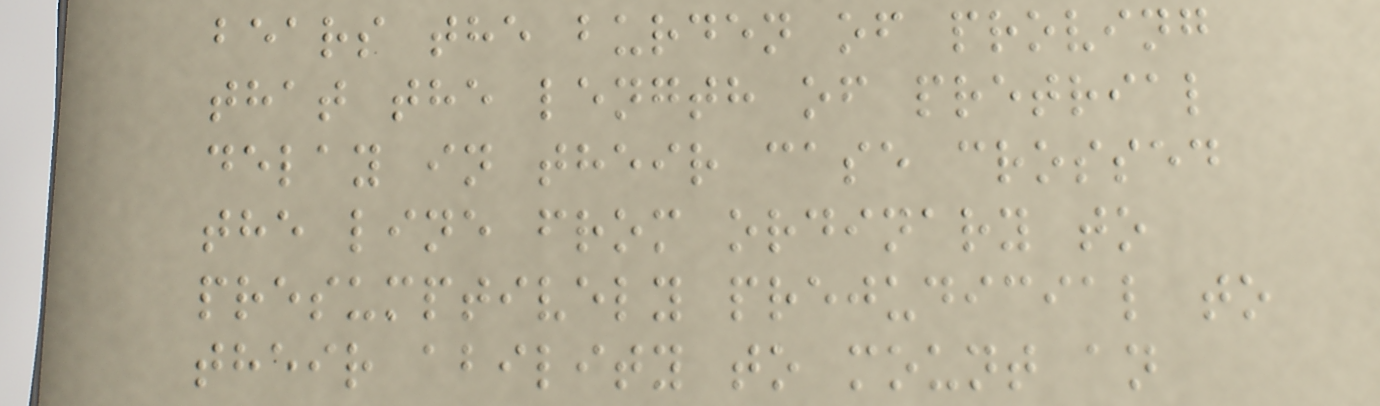bears the burden of proving
that the length of pretrial
delay in their case crossed
the line from ordinary to
presumptively prejudicial to
their ability to mount an
